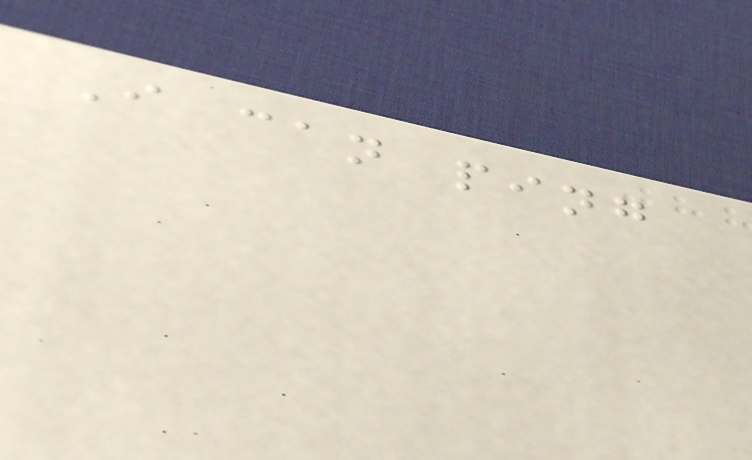I can ping
